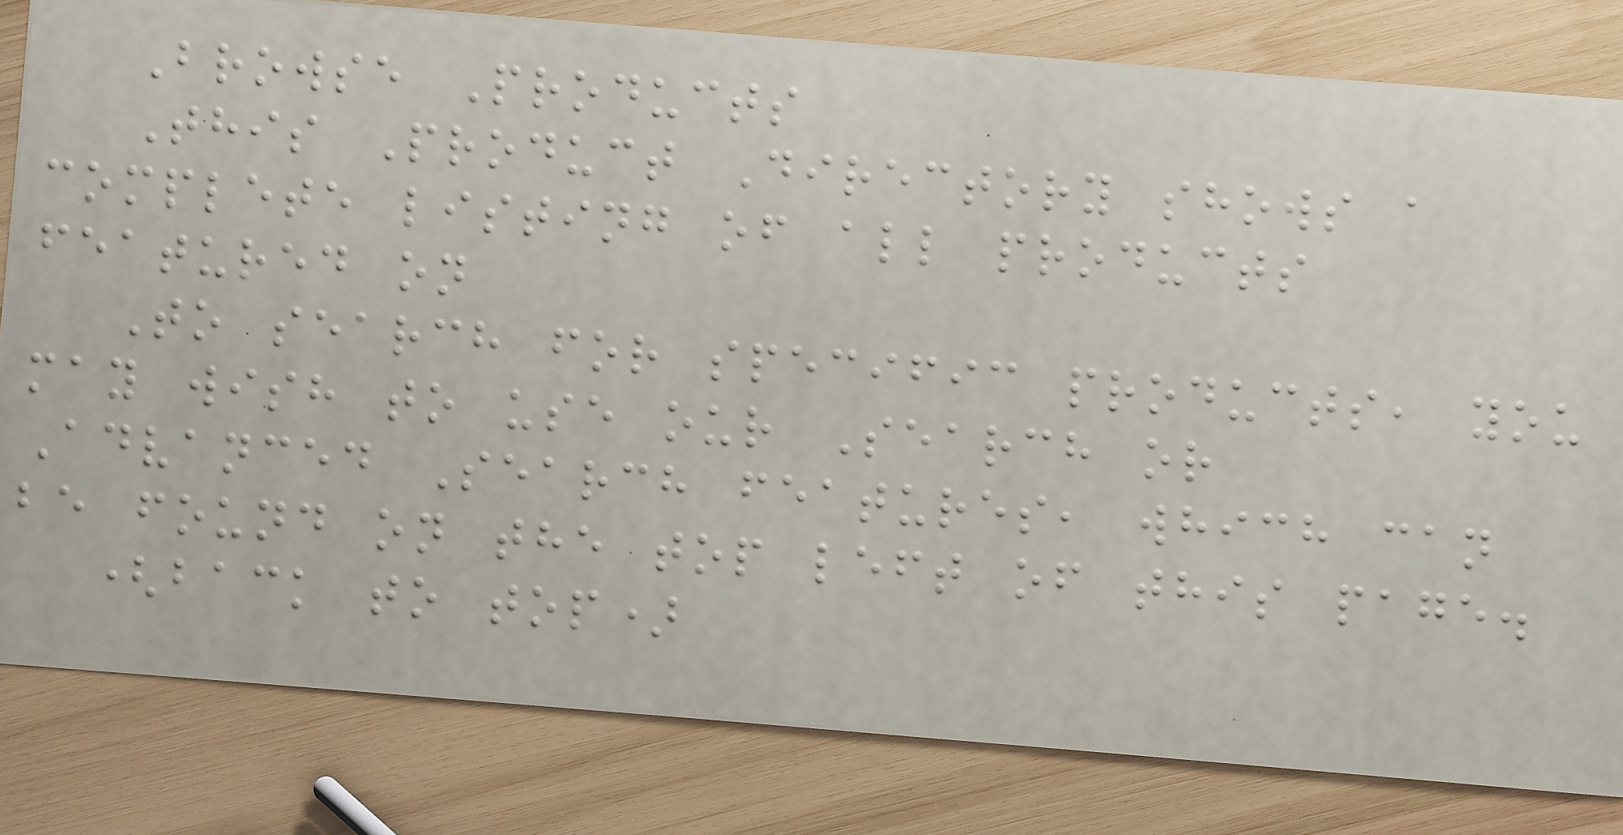Browse Products
This Product Directory shows a
complete listing of all products
featured on
To search for specific products, you
may wish to use our Search or
Advanced Search features, which can
be found on the top left of this page.
(back to top)
